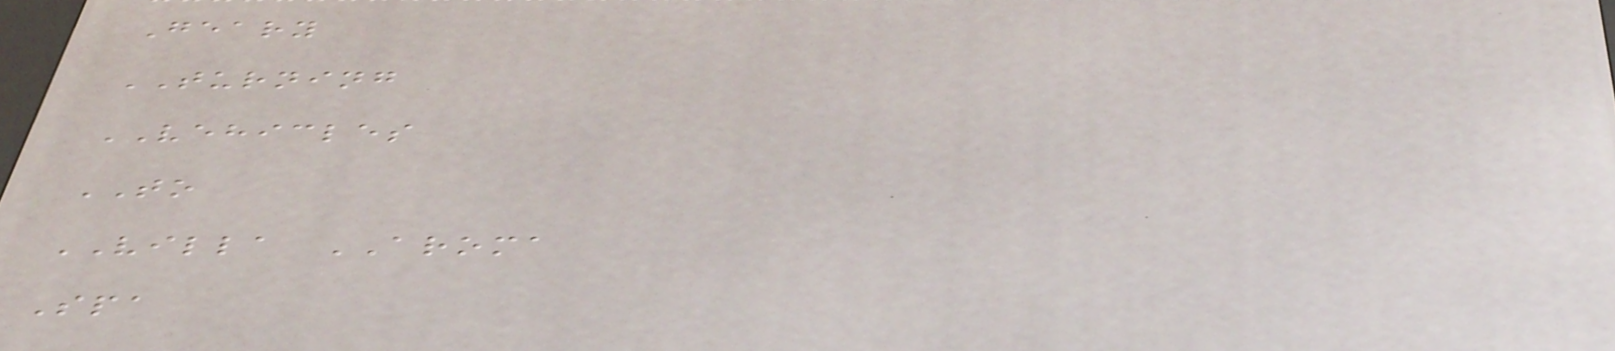Geary
TURNING
VEHICLES
TO
VILLA AROMA
Spa
